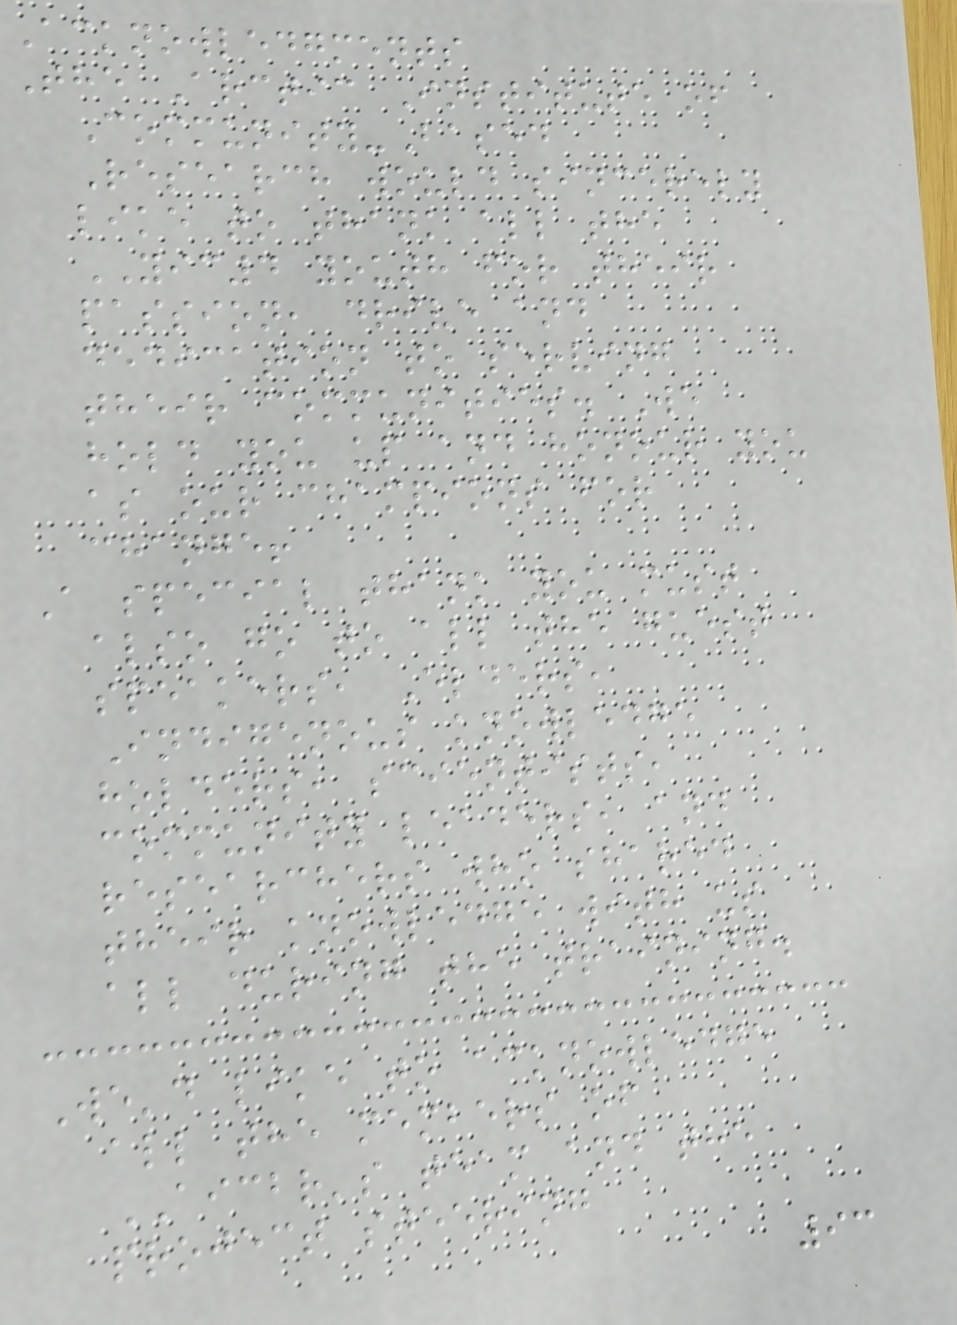Acknowledgments
The Arctic Institute of
Community-Based
Research would sincerely
like to thank all the
YIC4 youth for their
passion, drive and
dedication to serving
their communities. We
hold you up and honour you
as our champions for
change!
A special thank you must
also go to all the guest
speakers, Elders,
Indigenous knowledge
holders, scientists,
community leaders, and
researchers who shared
their knowledge with us
all during the training.
We'd like to acknowledge
all the members of
AICBR's team and the
project steering
93
